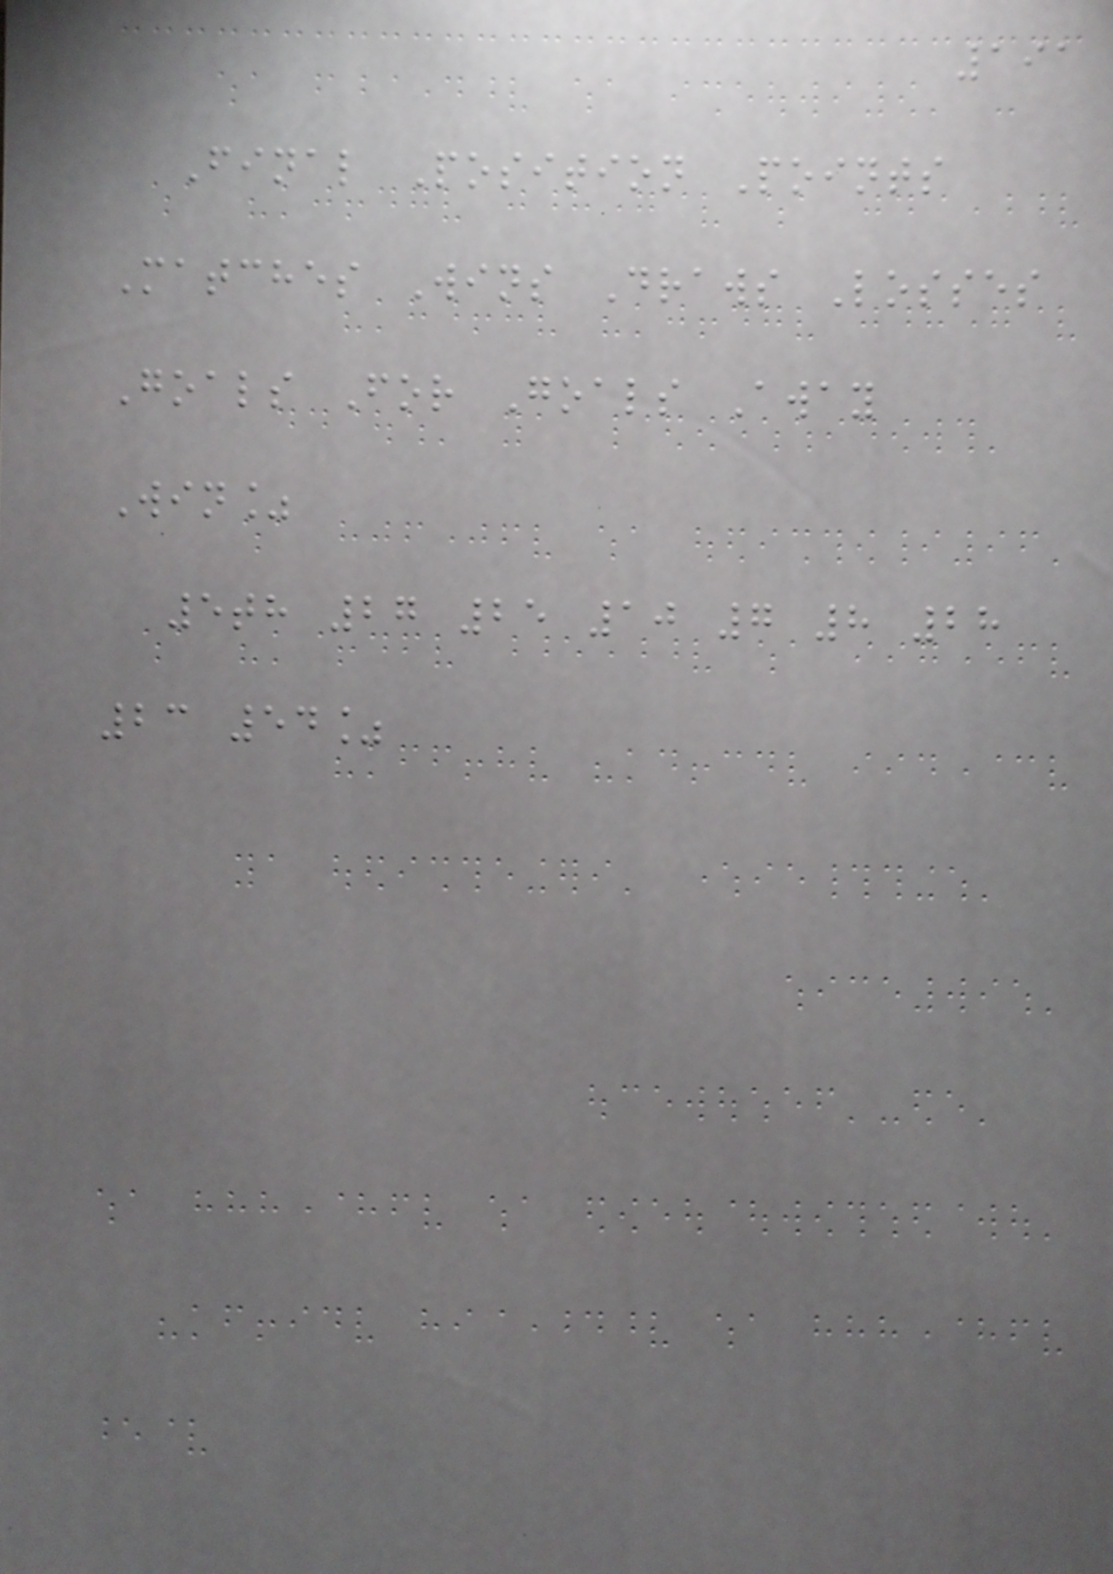191
Final Position Points
Matches Wins Draws Losses
Goals For Goals Away
Win%
5th 27 25 10 7 8 28
23 54%
